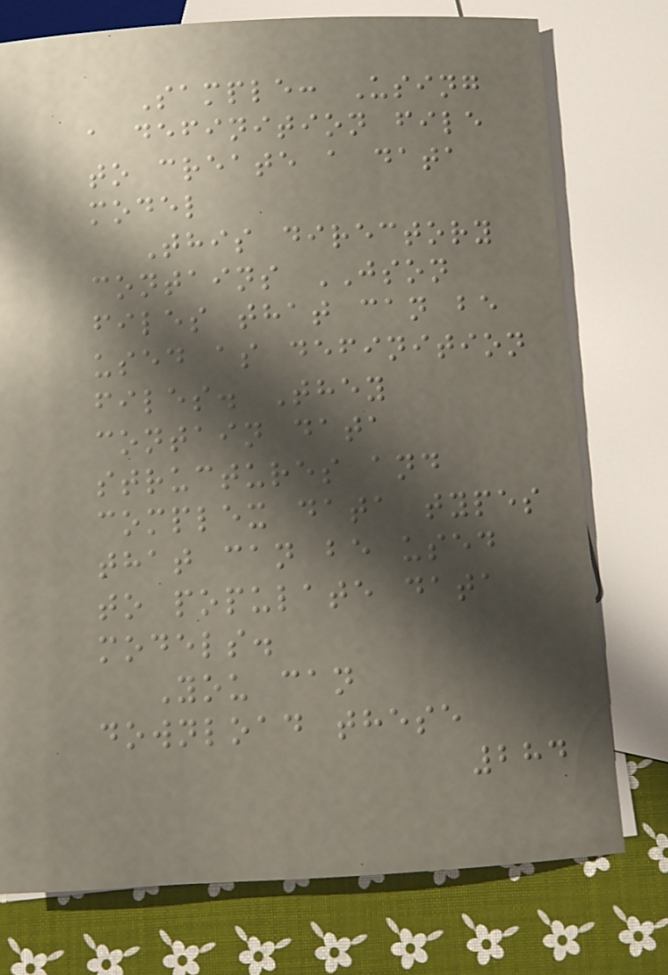Sample: Using
a definition file
to create a data
model
This directory
contains JSON
files that can be
used as definition
files. They
contain data
structures and
complex data types
that can be used
to populate data
models.
You can
download these
284
